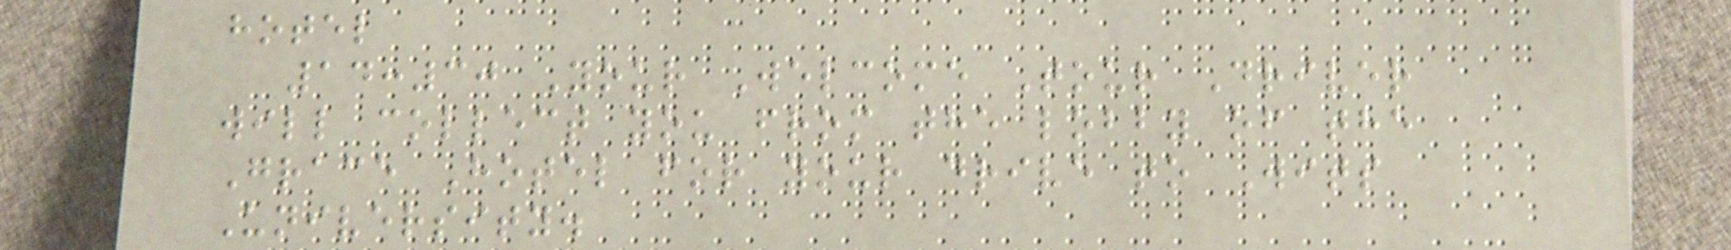hotel
14:30 Your Welcome Tour Driver
will collect you from the lobby of the
Grace Hotel for your drive to Wits
University.
